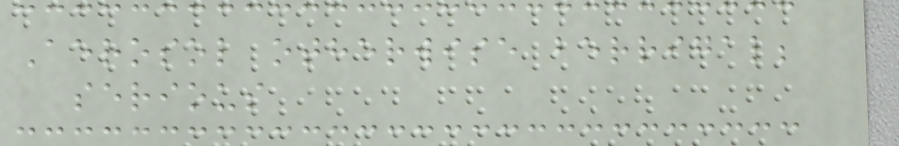Aerosol otherwise berrigal;
serious
